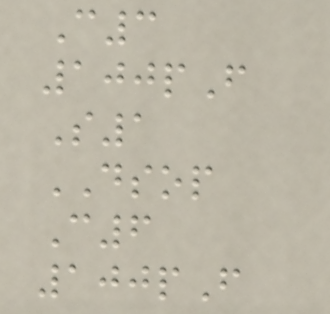C3
100pF
S1
DSOP
C6
100pF
